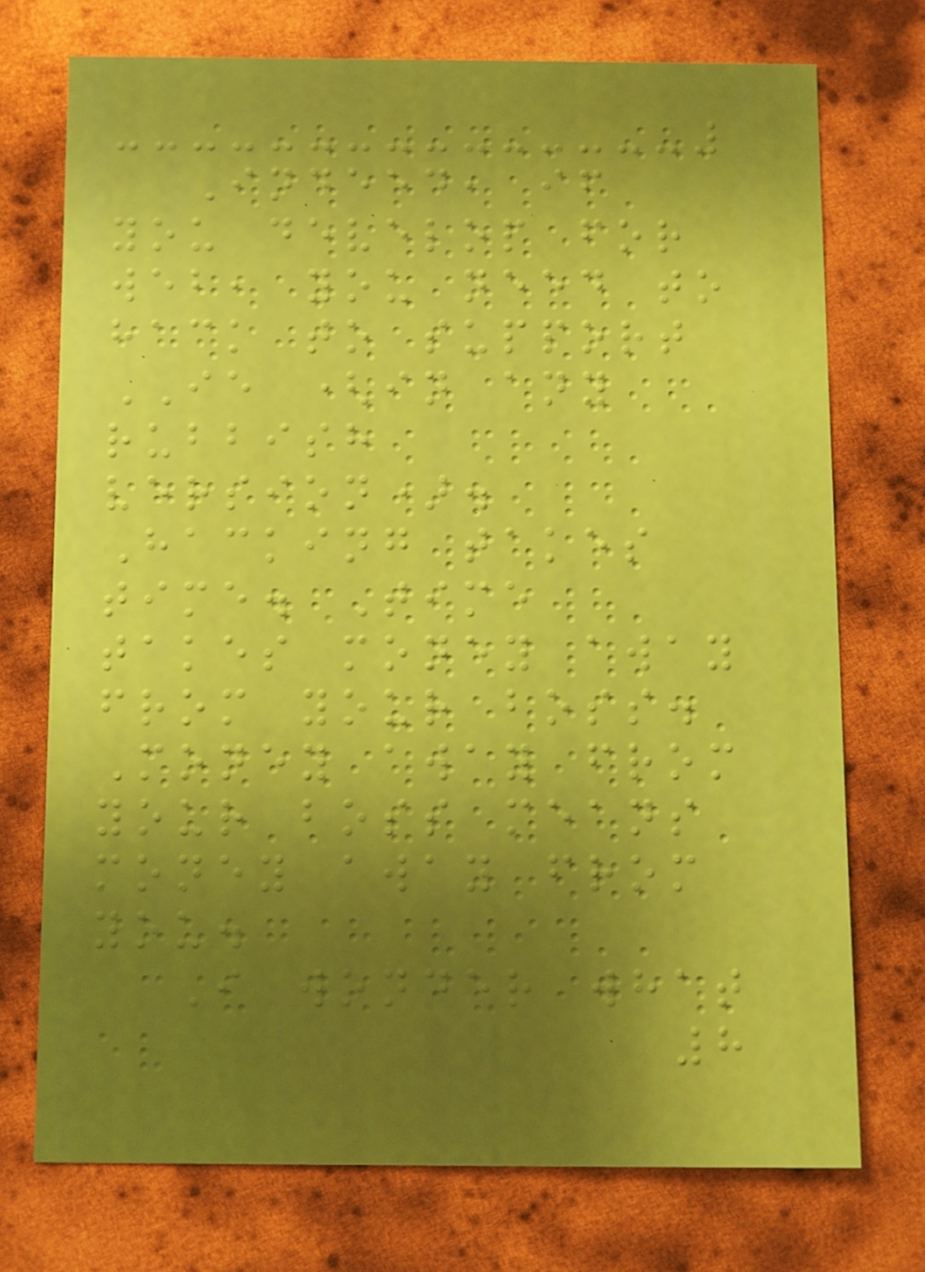Indeed, if
you develop for
web, you need to
hack to support
IE (in any
rubbish
version).
Hacking takes
time. Time
takes money away
from your boss.
Money away from
your boss means
money away from
you.
I wonder what
8
